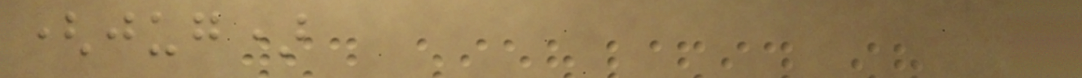(jug)
